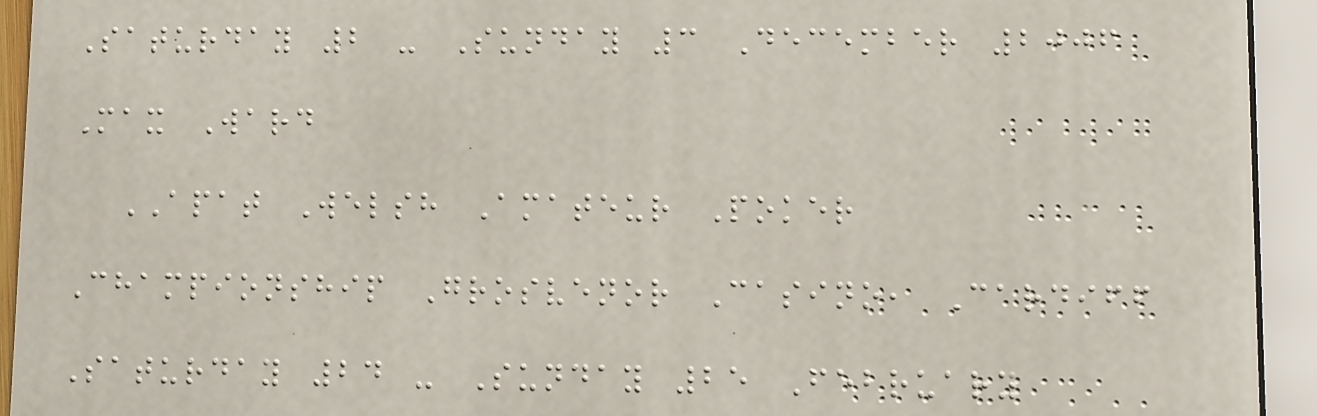Saturday 2 - Sunday 3 December 2006
Max Ward
APAT Welsh Amateur Poker
Championship Grosvenor Casino, Cardiff
Saturday 24 - Sunday 25 February
